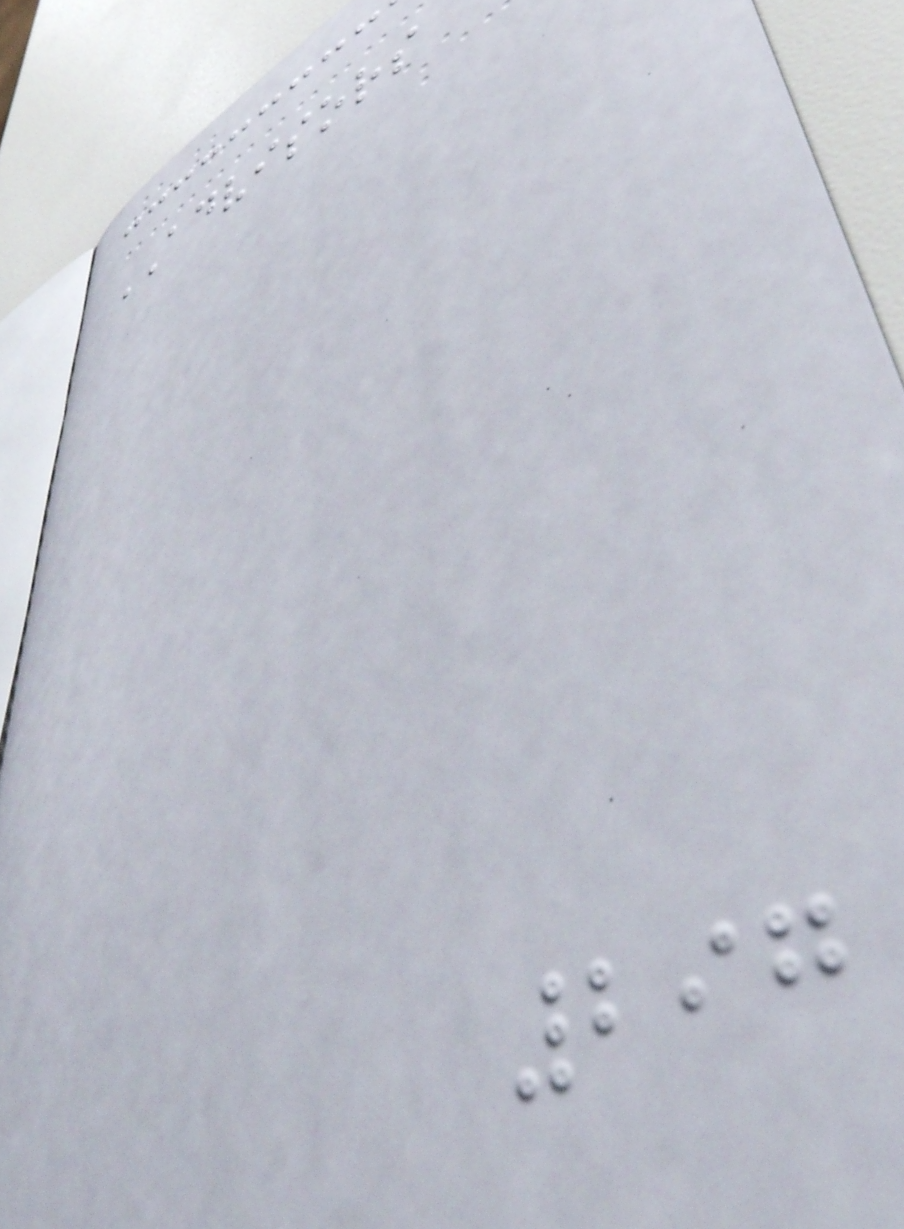ADVISORS
297
